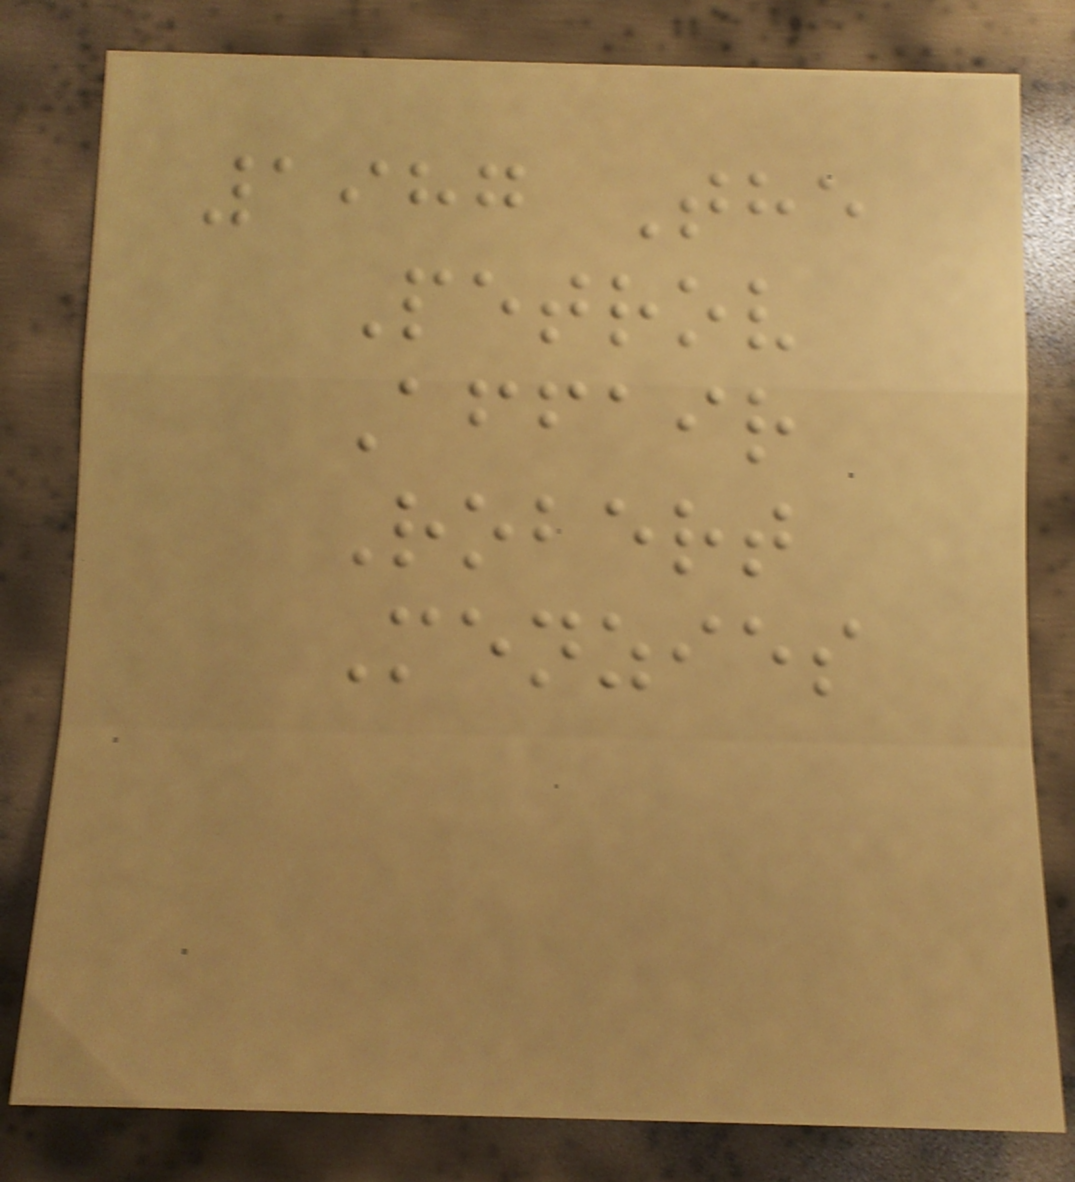1987 The
Petrov
Affair
Robert
Menzies
